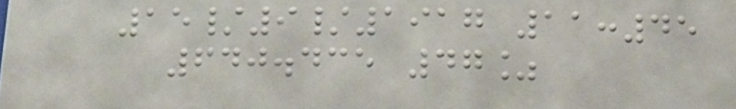15/9/1917 11:45
640.435 47%
